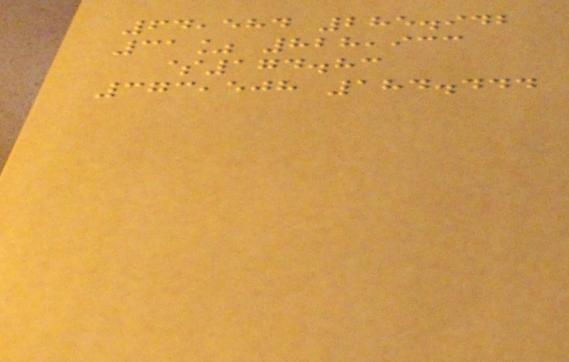64,584 285.942
31% 828,933
$174.83
373,508 184.444
